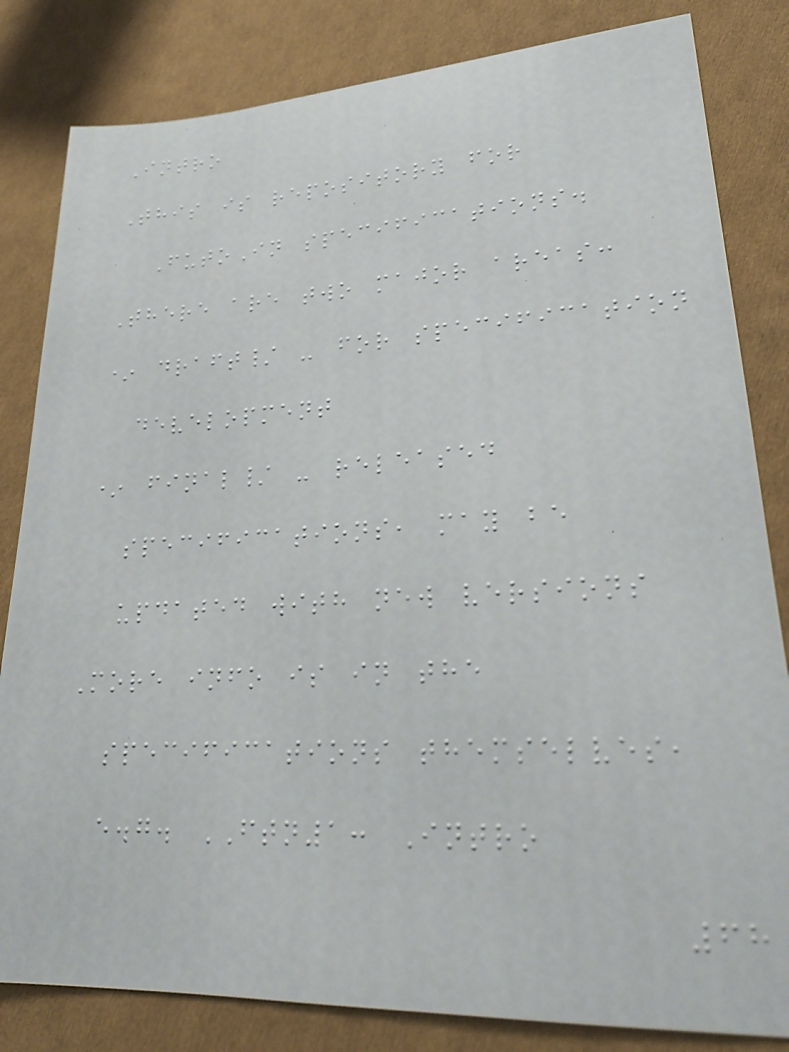Intro
This is repository for
FutoIn specifications.
There are two major areas:
* draft/ - for specification
development
* final/ - released
specifications, may be
updated with new versions
More info is in the
specifications themselves,
e.g. FTN1: Intro
68
